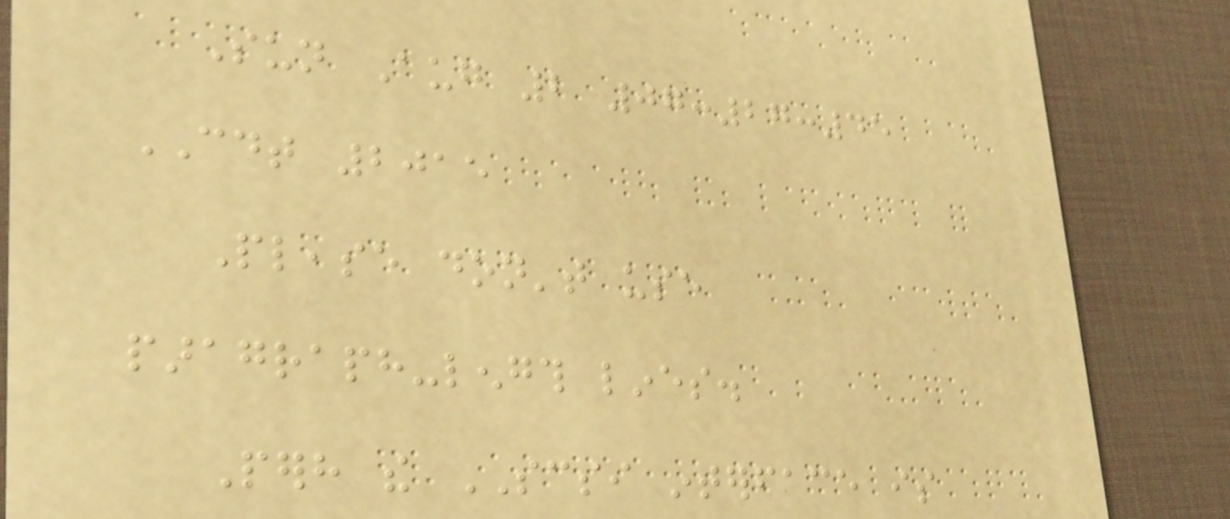Sun Aug 2 07:27:45
CDT 2015
Please don't use
paragraph-length lines.
Perhaps the SCSI interface is
